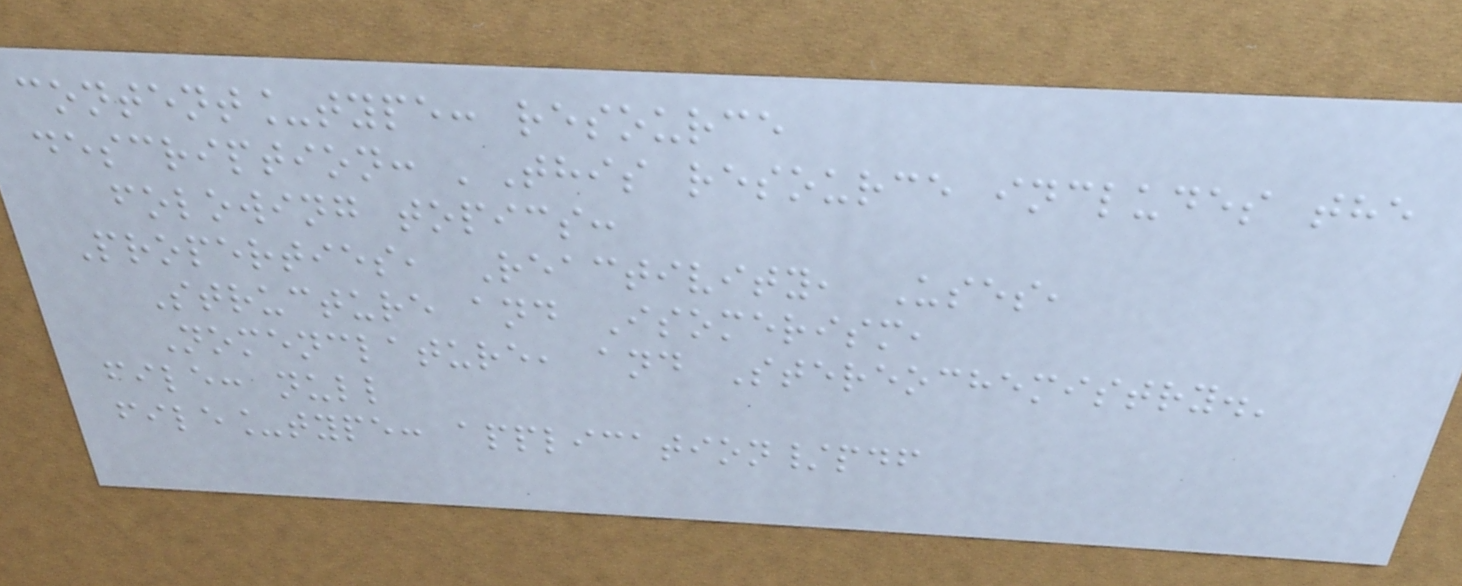content_type: resource
description: 'This resource includes the
folowing topics:
Properties, Reactivity, Uses,
Structure and Isomerism,
Nomenclature, and Stereochemistry.'
file: null
file_type: application/pdf
